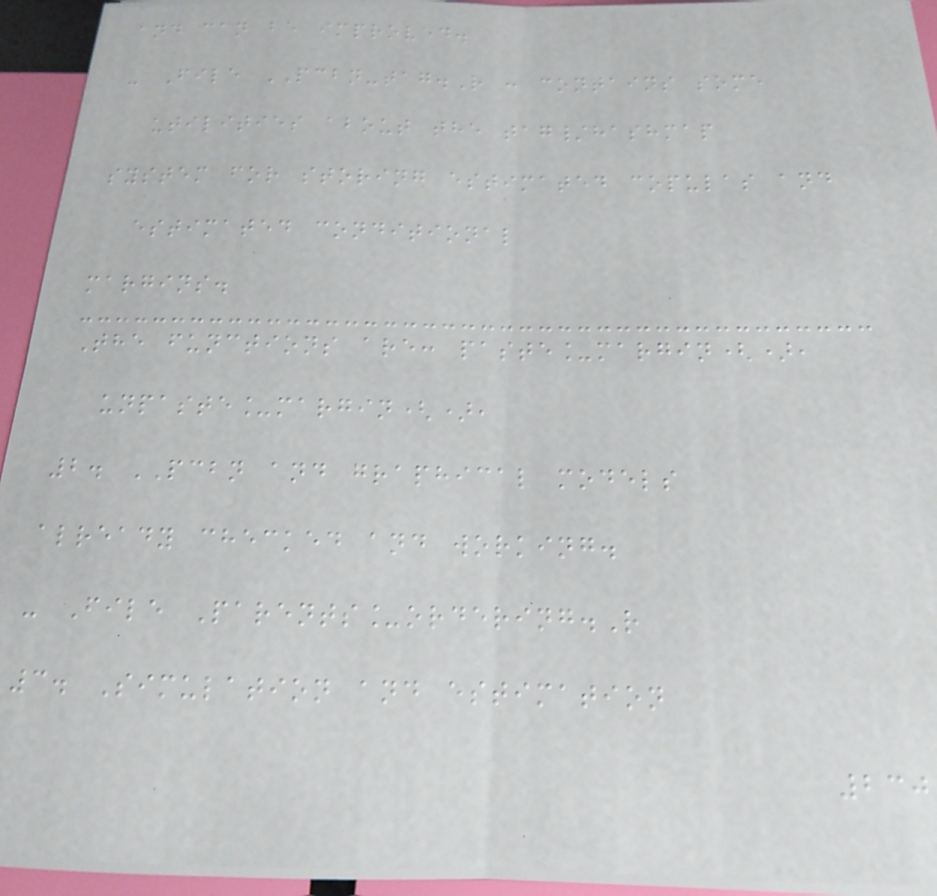and can be improved.
- File PCBN-tag.R : contains some
utilities about the tag/hashmap
system for storing estimated copulas and
estimated conditional
margins.
The functions are: paste_margin(),
unpaste_margin(),
2. PCBN and graphical models
already checked and working.
- File Parents_ordering.R
3. Simulation and estimation
230
